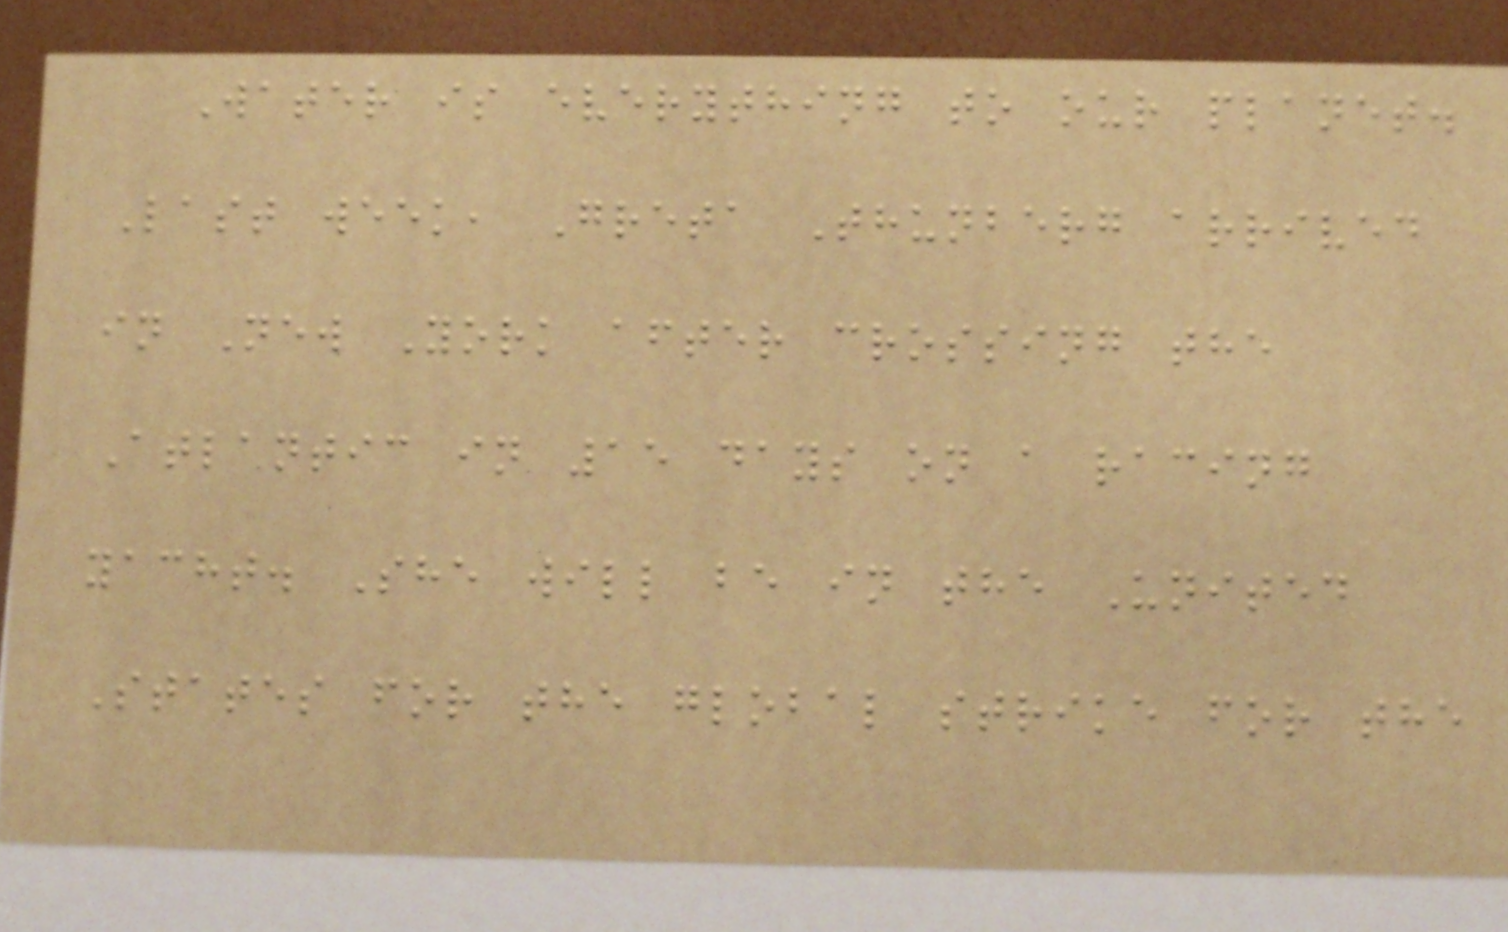Water is everything to our planet.
Last week, Greta Thunberg arrived
in New York after crossing the
Atlantic in 15 days on a racing
yacht. She will be in the United
States for the global strike for the
